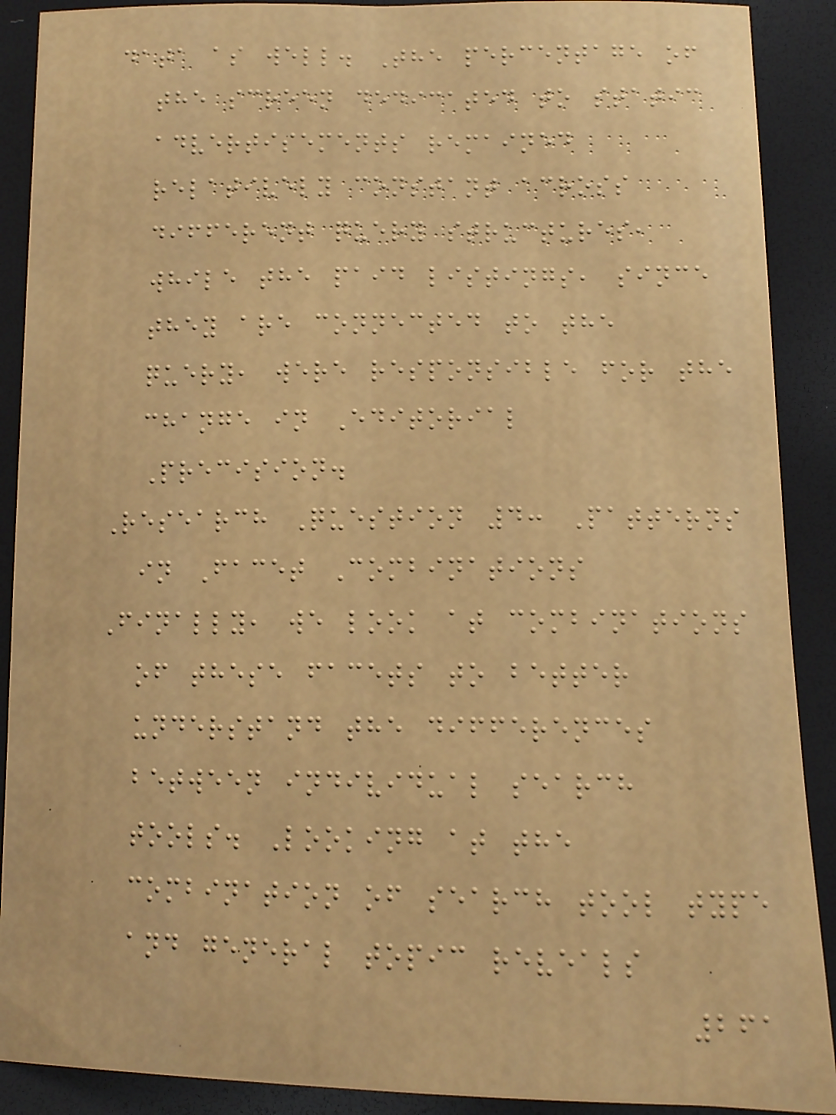data as well. The percentage of
the screen dedicated to static
advertisements remained
relatively constant across
different query structures,
while the paid listings, since
they are connected to the
query, were responsible for the
change in Editorial
Precision.
Research Question 4: Patterns
in Facet Combinations
Finally, we look at combinations
of these facets to better
understand the differences
between individual search
tools. Looking at the
combination of search tool type
and general topic reveals
261
